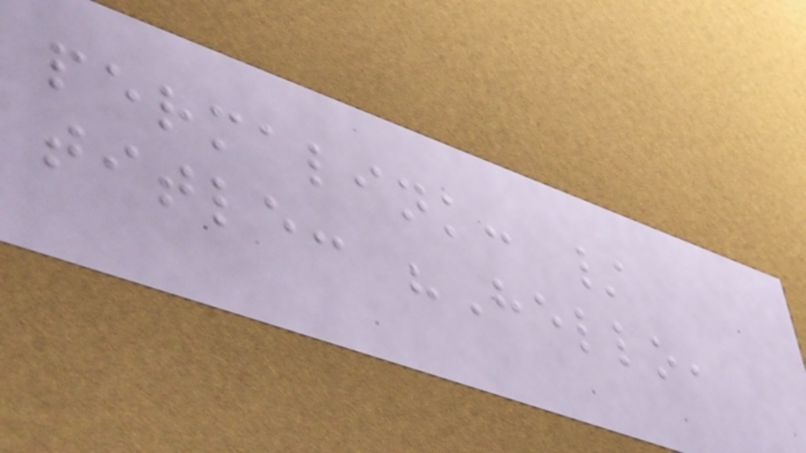permalink: /
title: "Hello,
